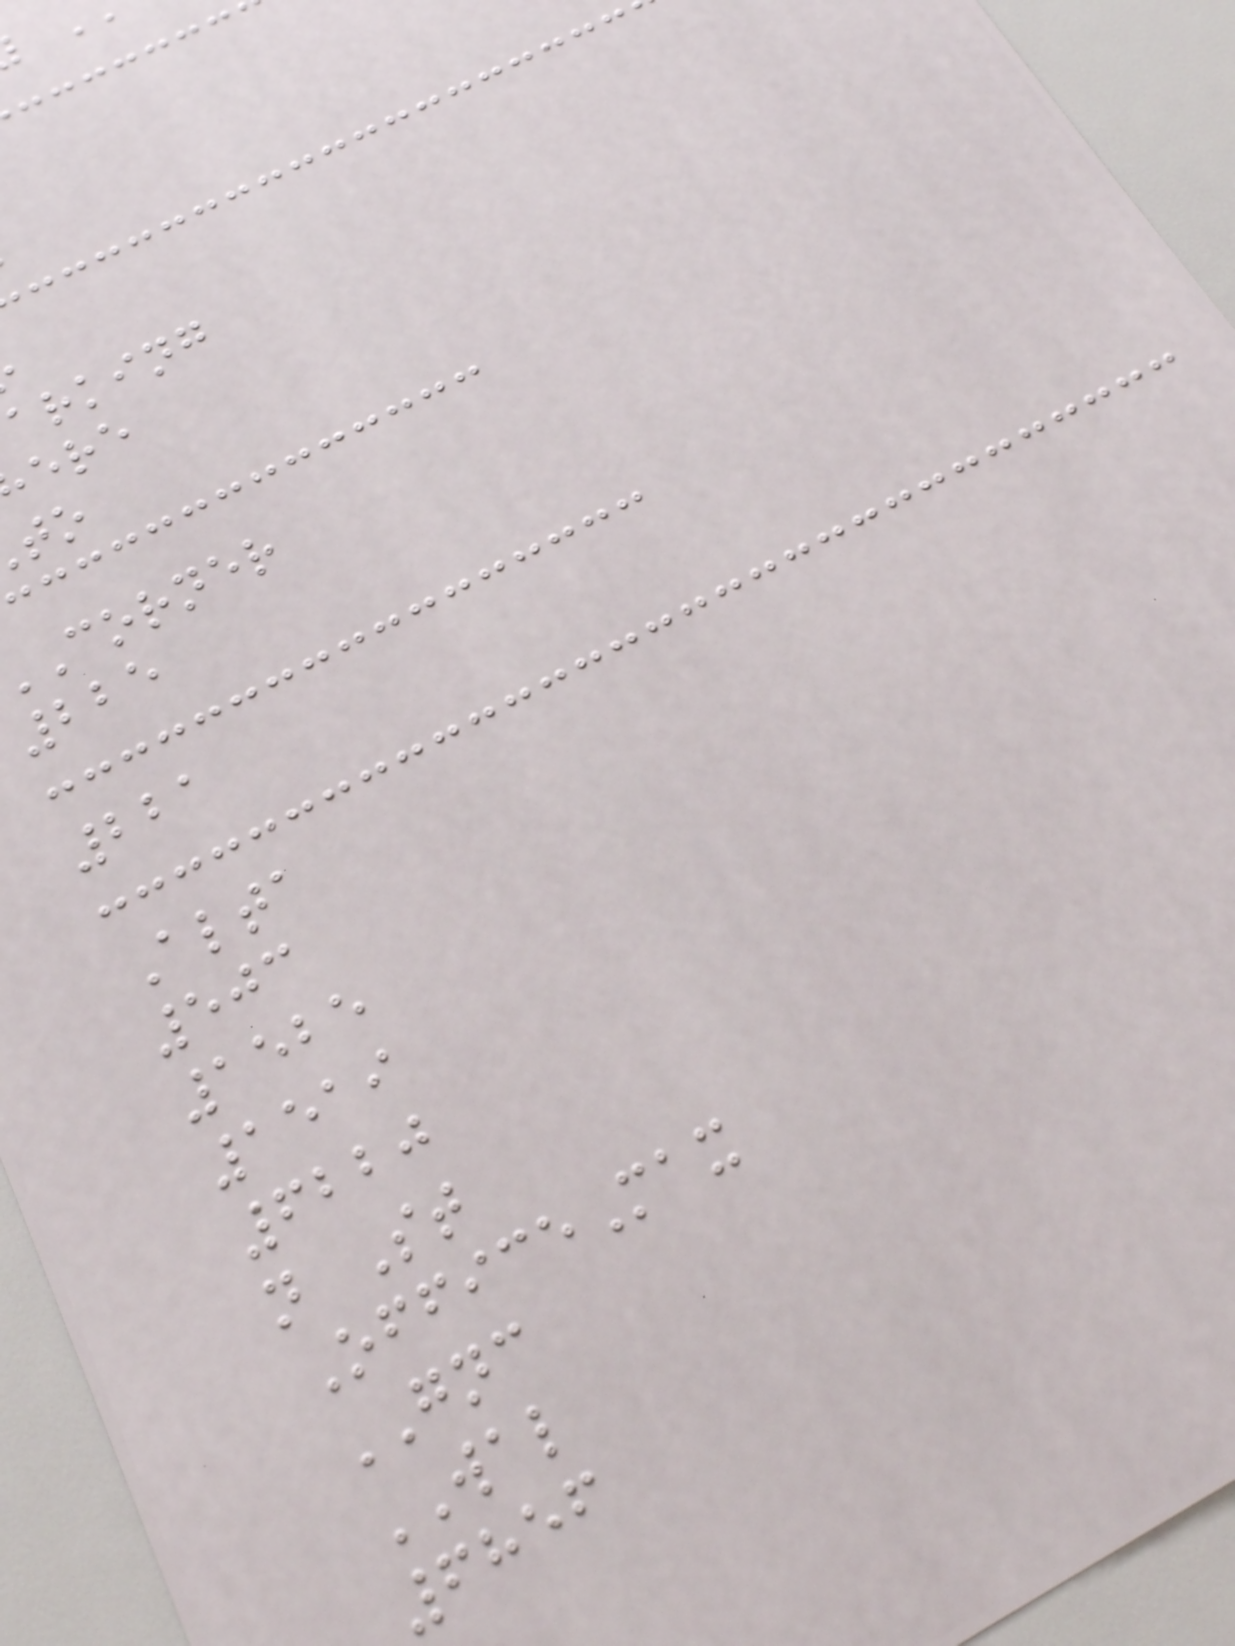arking
corner
225
221
Alta
503
1525
1519
6220
n St
OfficeMax
GNC
WAL
6856
